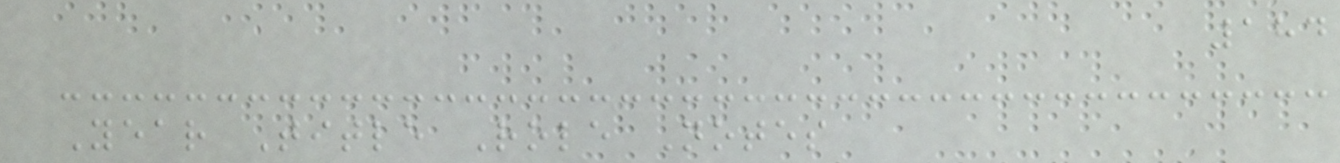184
Year Title Role Notes
